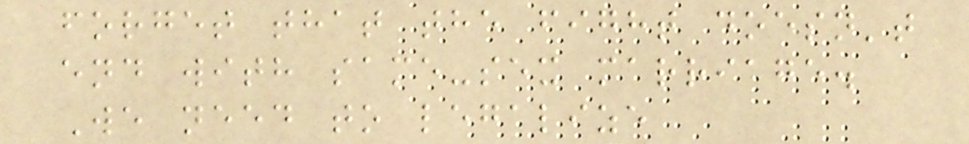forget that the fight doesn't
end with same-sex marriage.
We need to legalize
